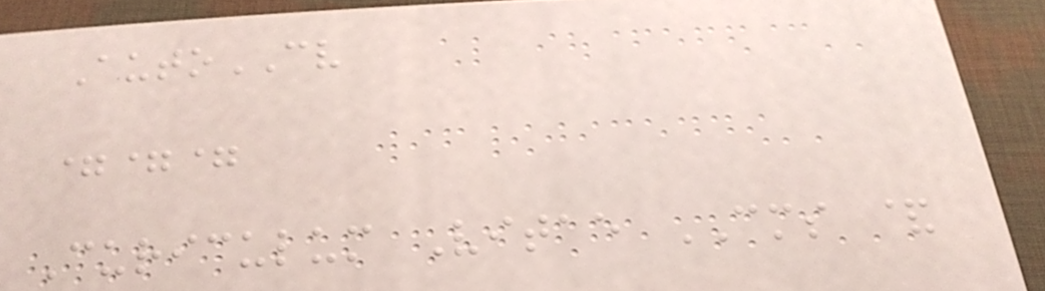AutoCV
===
Curiculum Vitae CMS &
